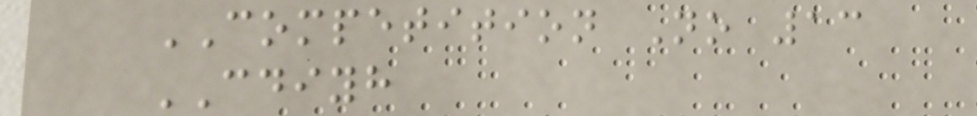COMPETITION No 13
CDIYH
